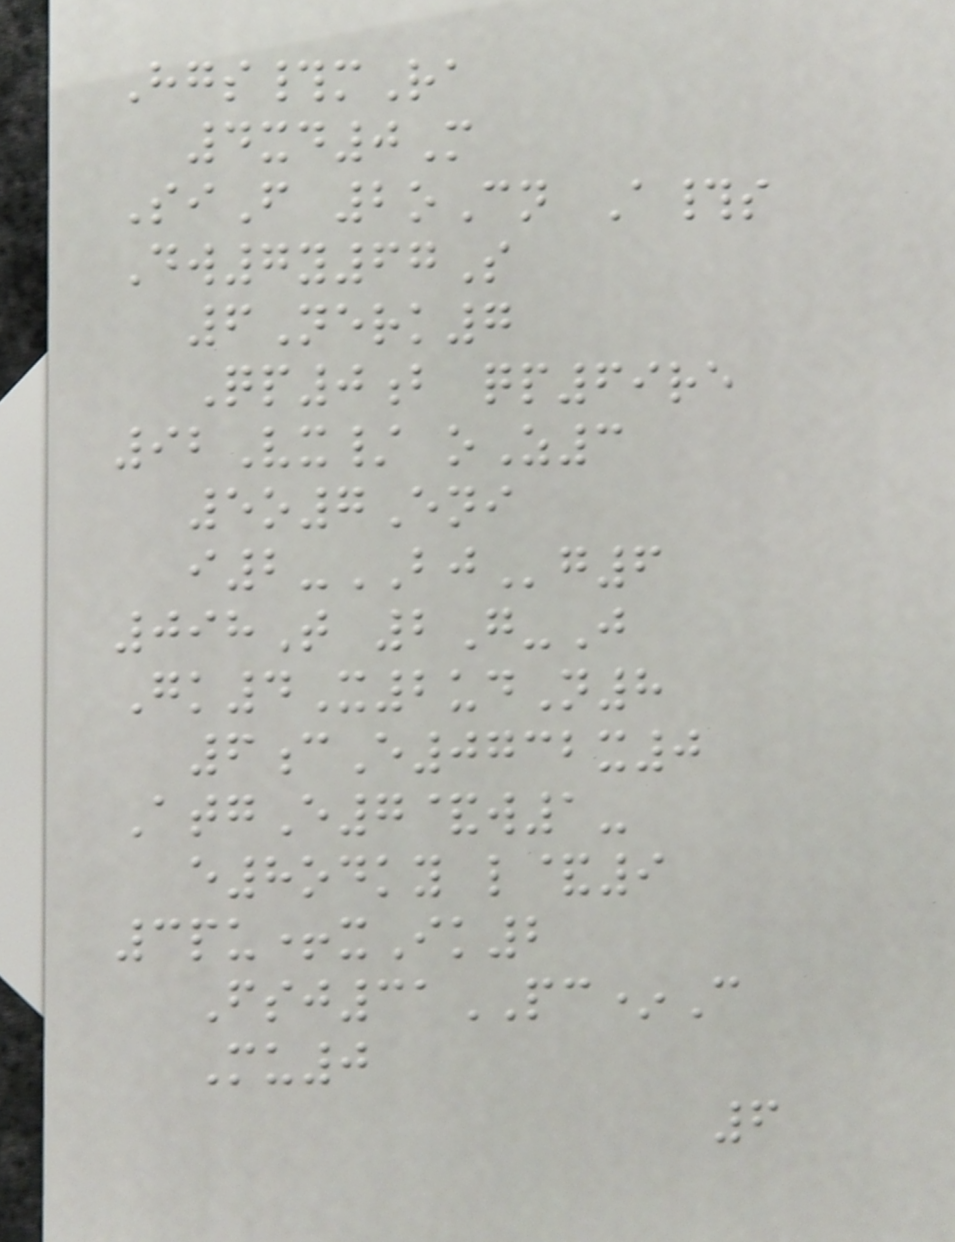Hgs#mRa
4xd0M
SiF 2oCn A#s
Dw7y67S
6Nerk7
Qp0b qp69re
92Vx/ oZ3
5o7Eni
i2-BJg6
098T 2G-J
Gk4X2udN8
6cE0732x0
AtgE7&w1-
e8odky l&9
3pu+xIk2
Fsj31PC*C
Mu0
6
